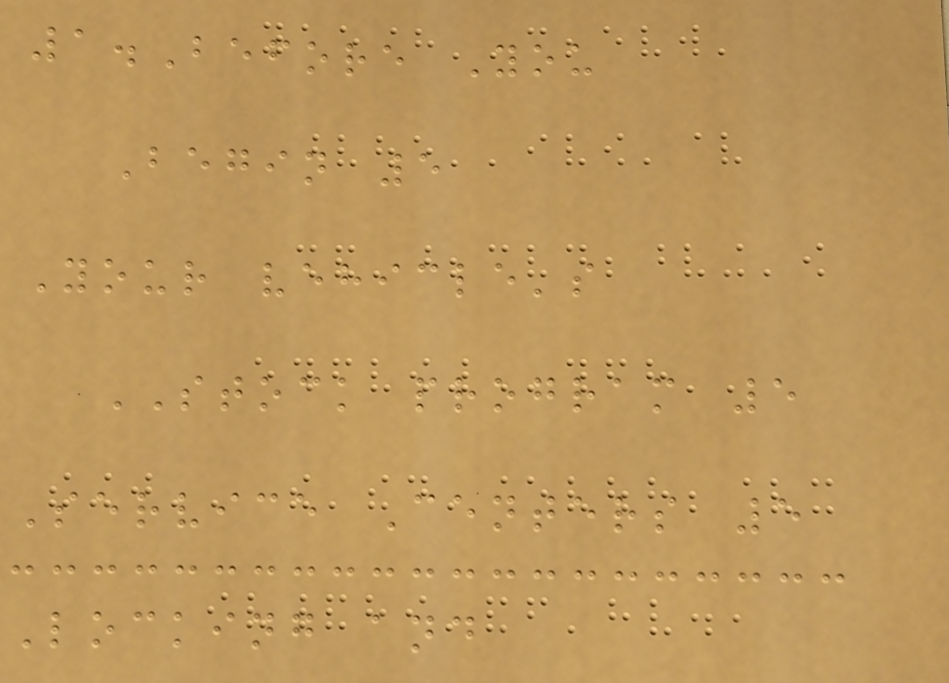1.Before You
Begin 5
Your vehicle's
STOCK program 5
Service Centers 5
Locking and
